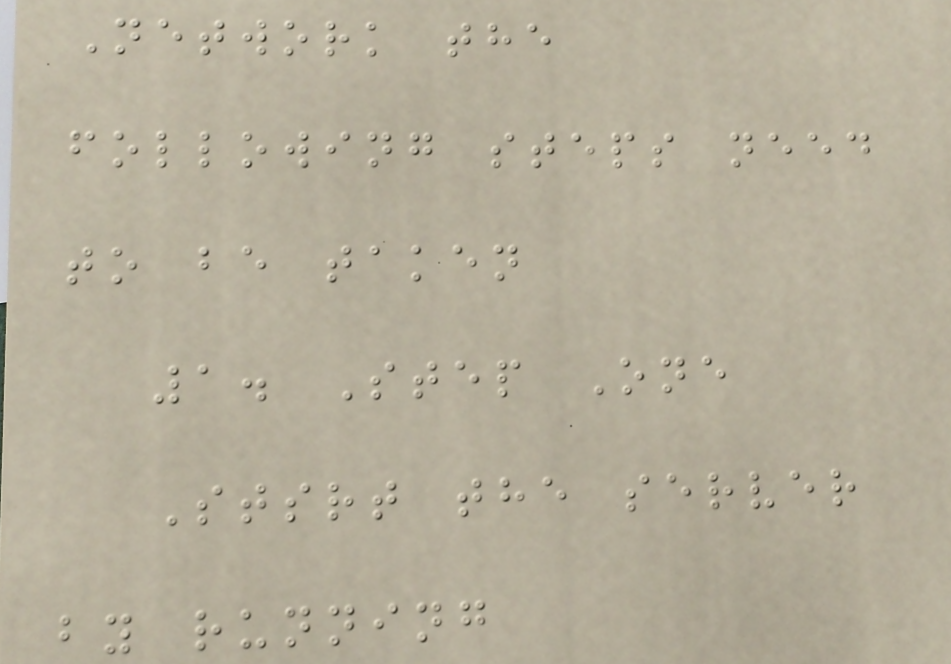Network the
following steps need
to be taken
1. Step One
Stsrt the server
by running
